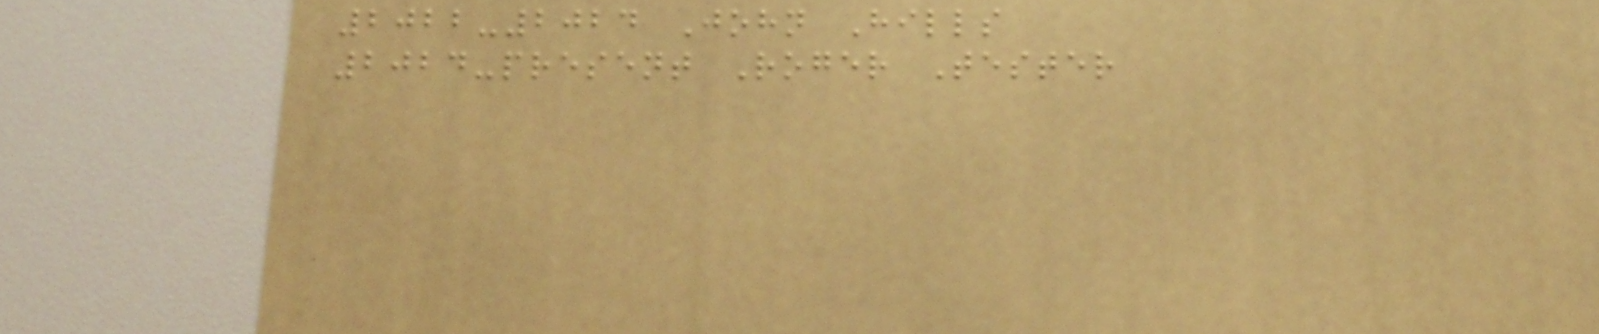2022-2024 John Hills
2024-present Roger Tester
